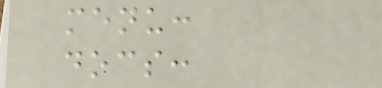menu:
docs:
